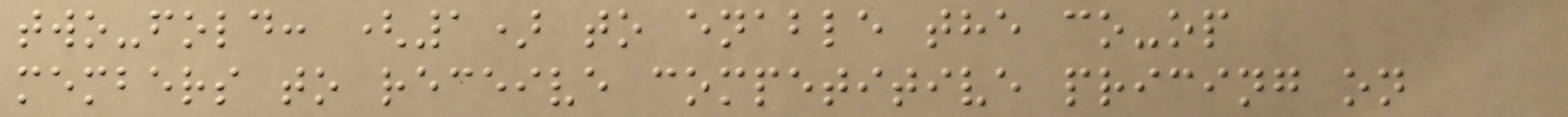two-fold: (1) to enable the co-op
members to receive competitive pricing on
